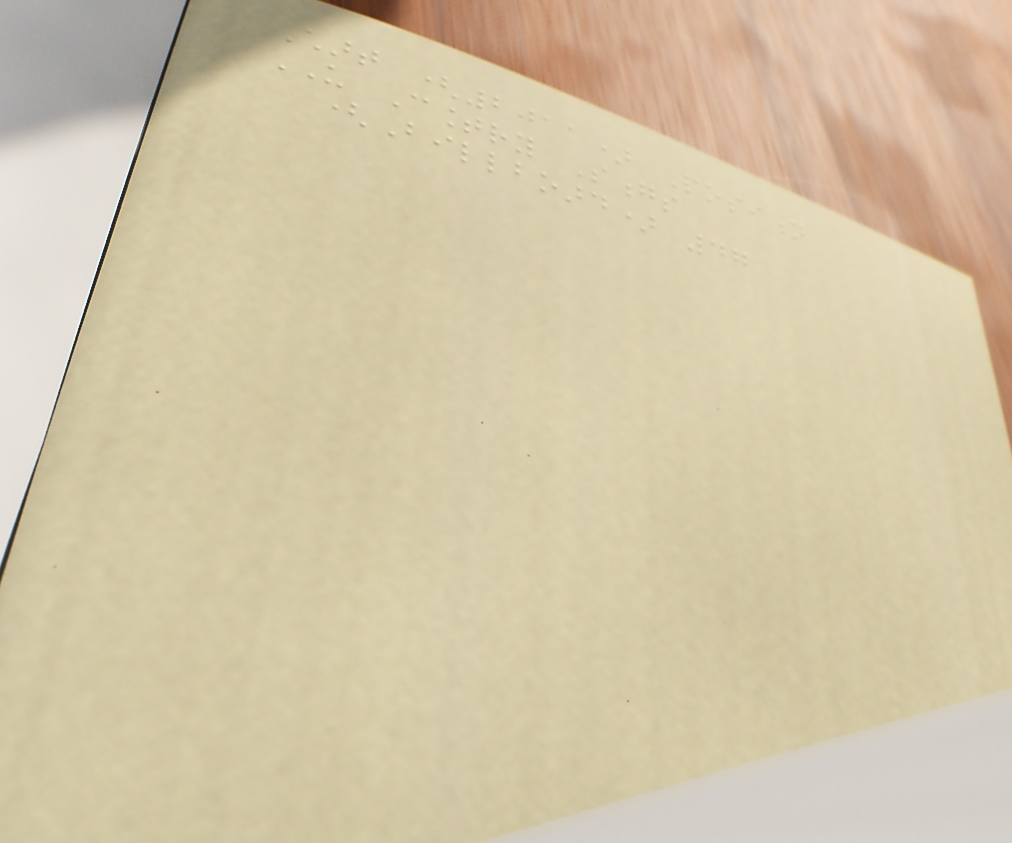Chart (2011) Position
US Country Songs
(Billboard) 47
